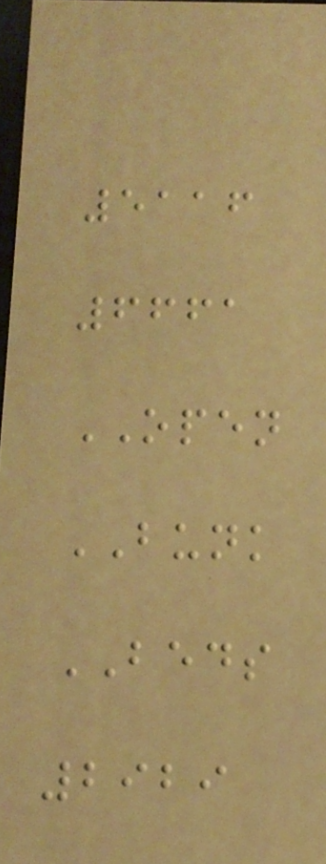5116
6661
OPEN
BUNK
BEDS
2929
